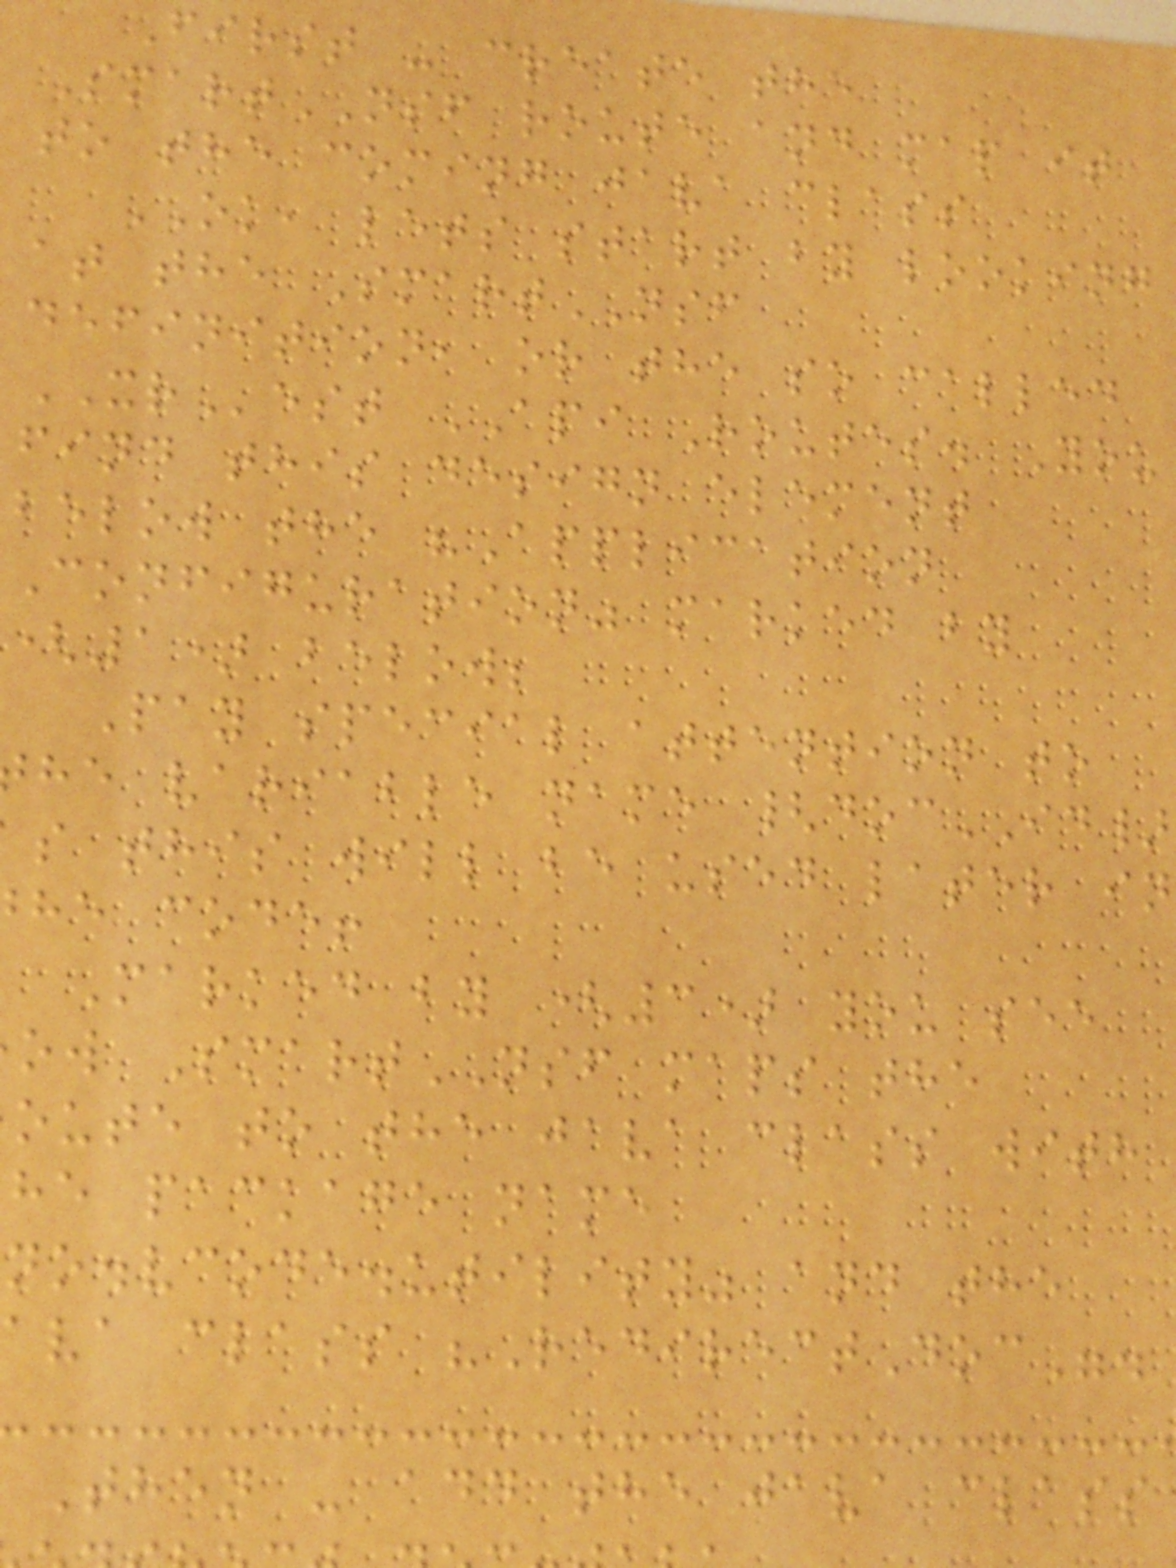First - create the
SmartNSF route and map it
to the coming java class
OK, lets start by looking
at the SmartNSF
definition, or the so called
XRest API Routes. You
find this design element
below the "Application
Configuration" marked by
(1) below;
Pay special attention to
he variable name {docID}
s this will be used later in
he code!
Marked by (3) you see
ow SmartNSF maps the
oute to the java class with
he package name
no.vcode.utility" and the
ava class "RedirectDoc".
Then - add the java class
